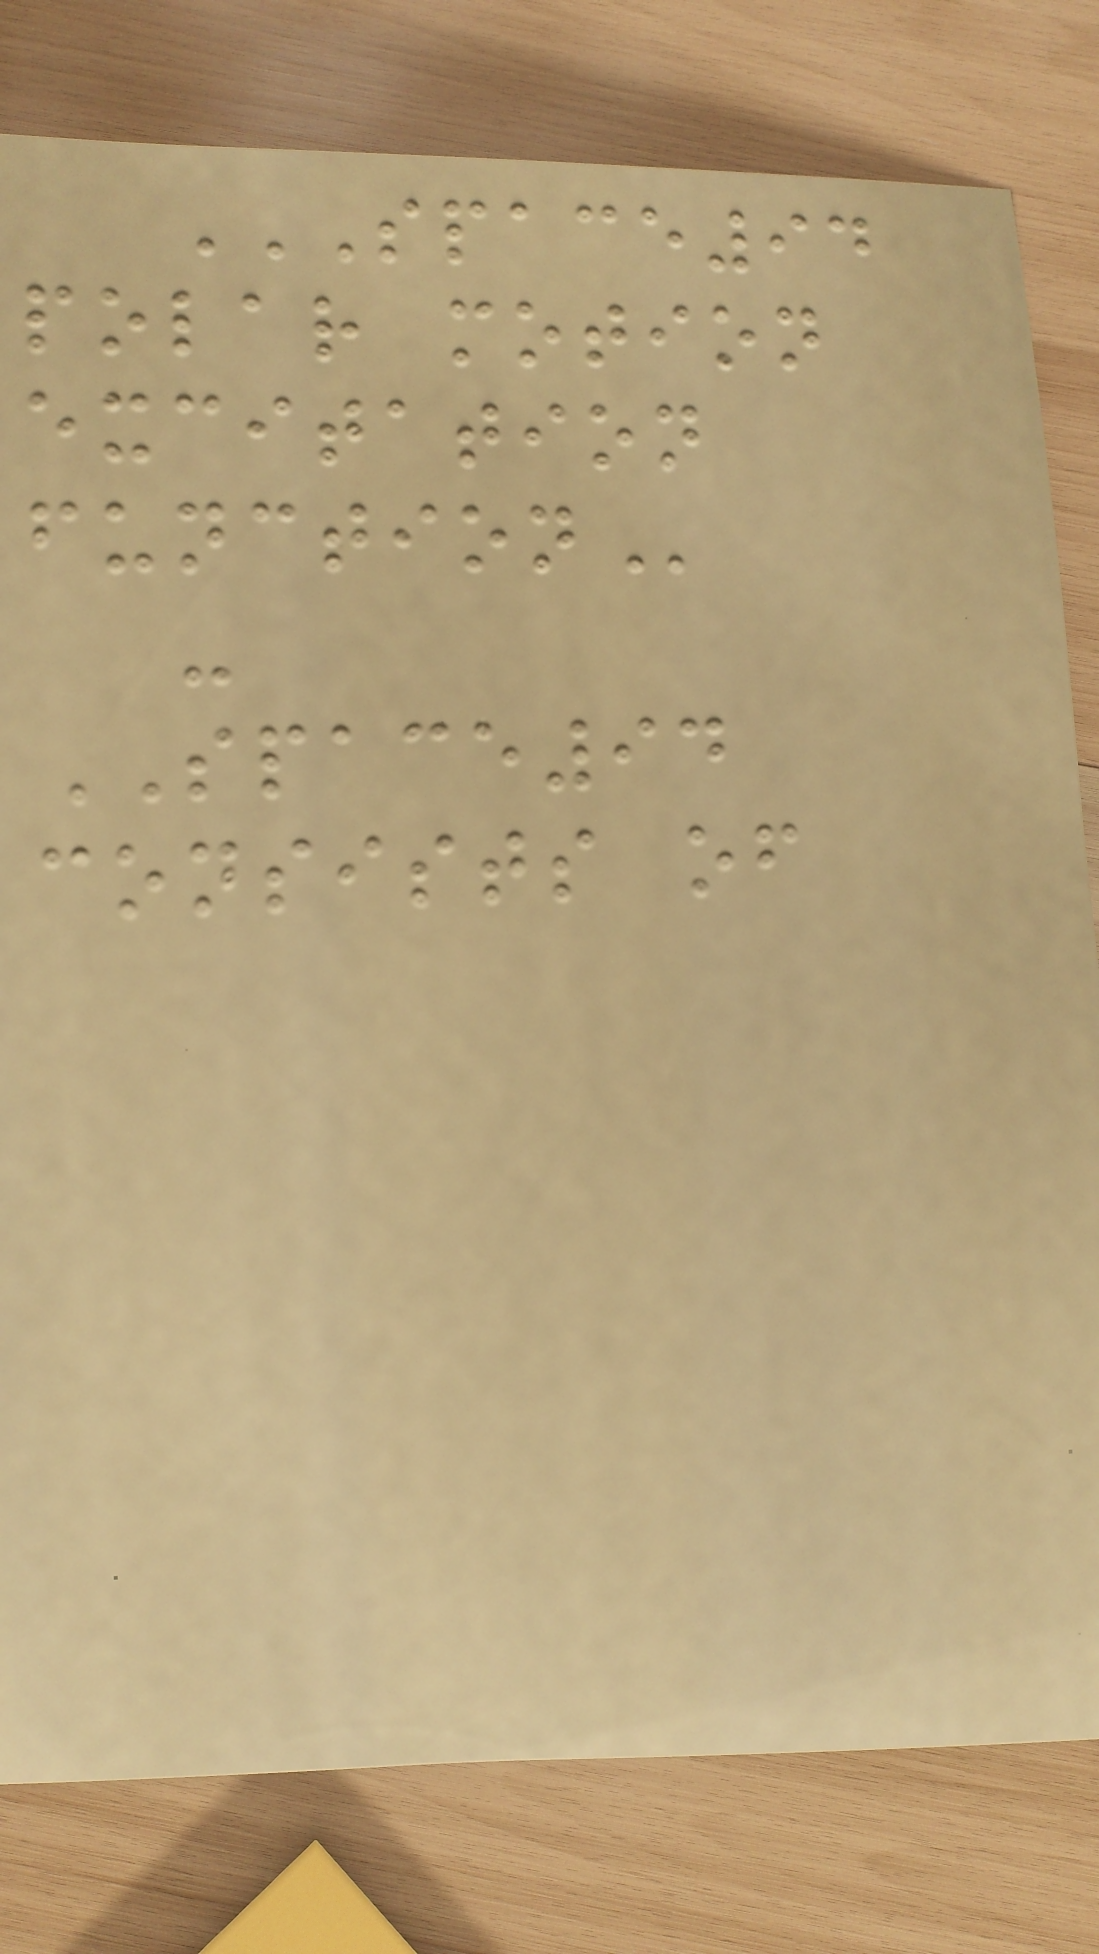SPACE94
POLAR MOTION
EXCITATION
FUNCTION
-
SPACE94
consists of
